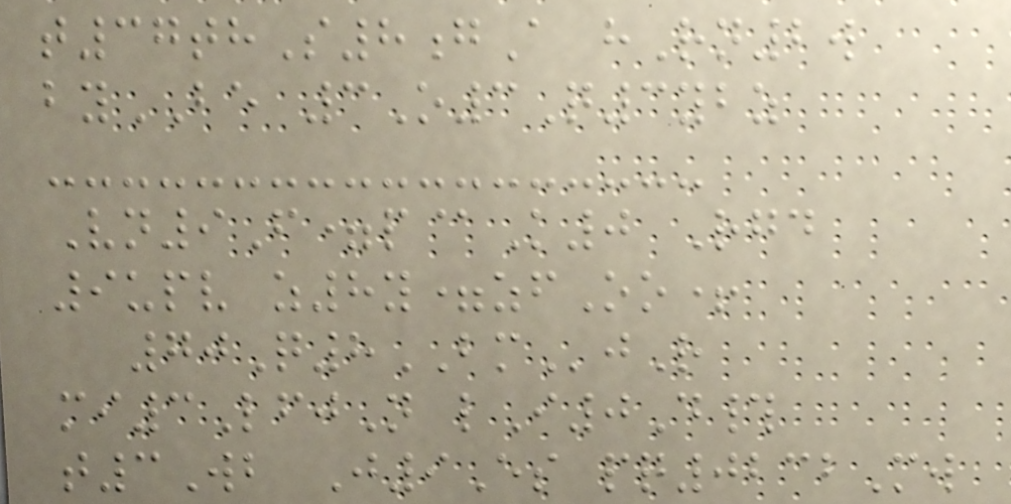t37thS8gA hRn2w
byBE 3O3Q3ybz
Vn9F=p@K0 Rgd
9upv z8y=zfOo+
70Q8BMjR
mi3LfjN lI0D#
t3Wb J9Es pq0232Mw
